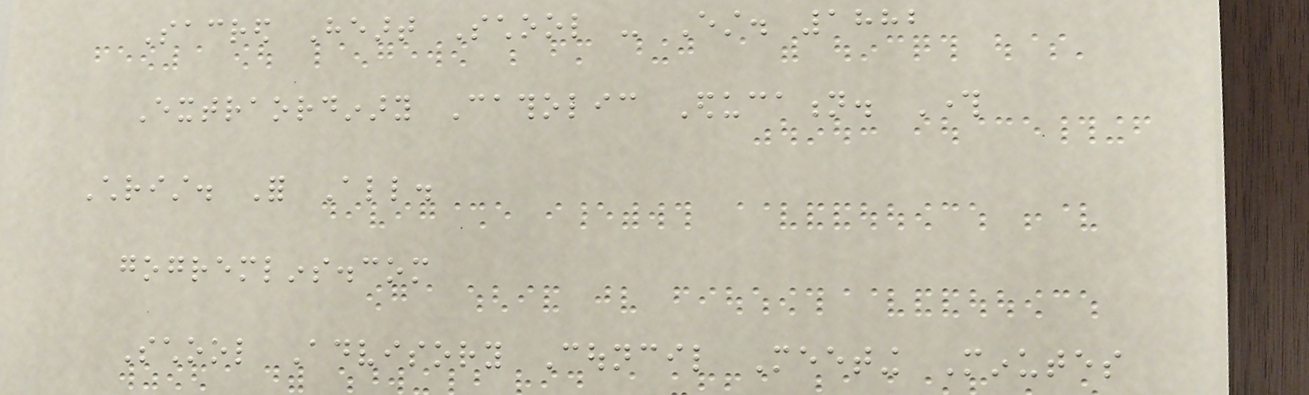Sacred Heart School - Est. 1882
Extraordinary Catholic Education. Through
Christ. For All.
gogremlins.com
School Advisory Council Meeting Minutes
